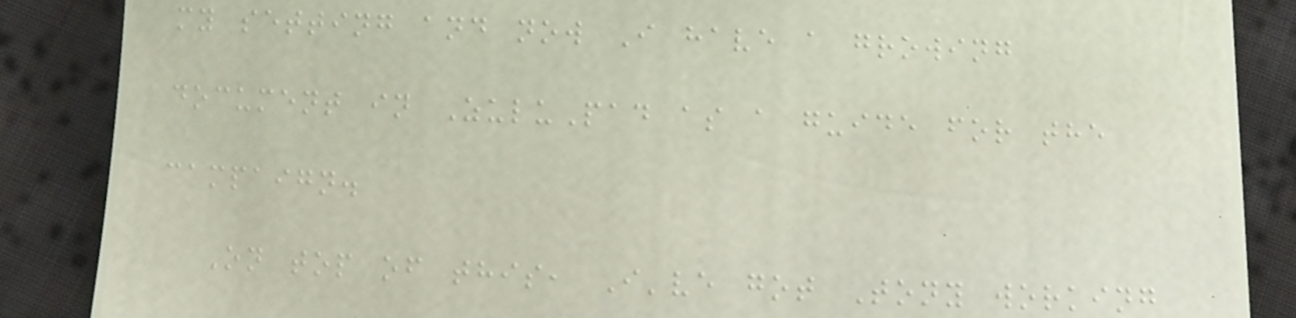my setting and now I have a growing
document in ZuluPad as a guide for the
campaign.
On top of this, I've got Tony working
